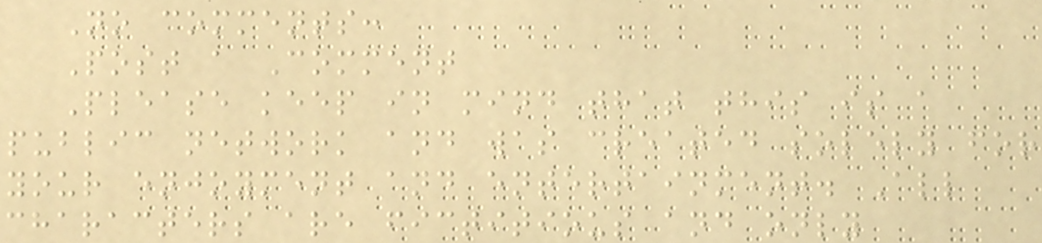No comments:
Post a Comment
Please keep in mind that this is a
public network and was created solely for
your enjoyment and entertainment. All
characters are fictitious and only
